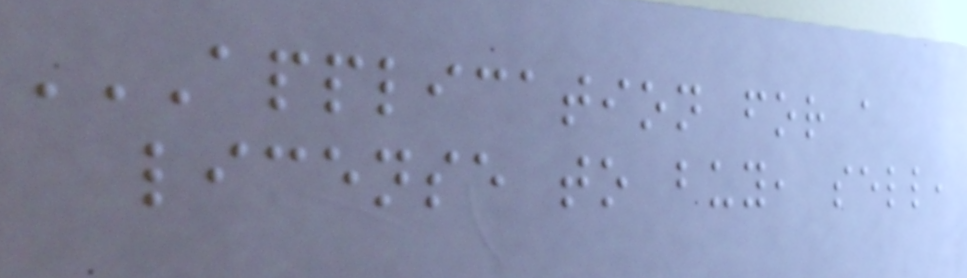APPLICATION FOR A
LICENSE TO BUY, SELL,
